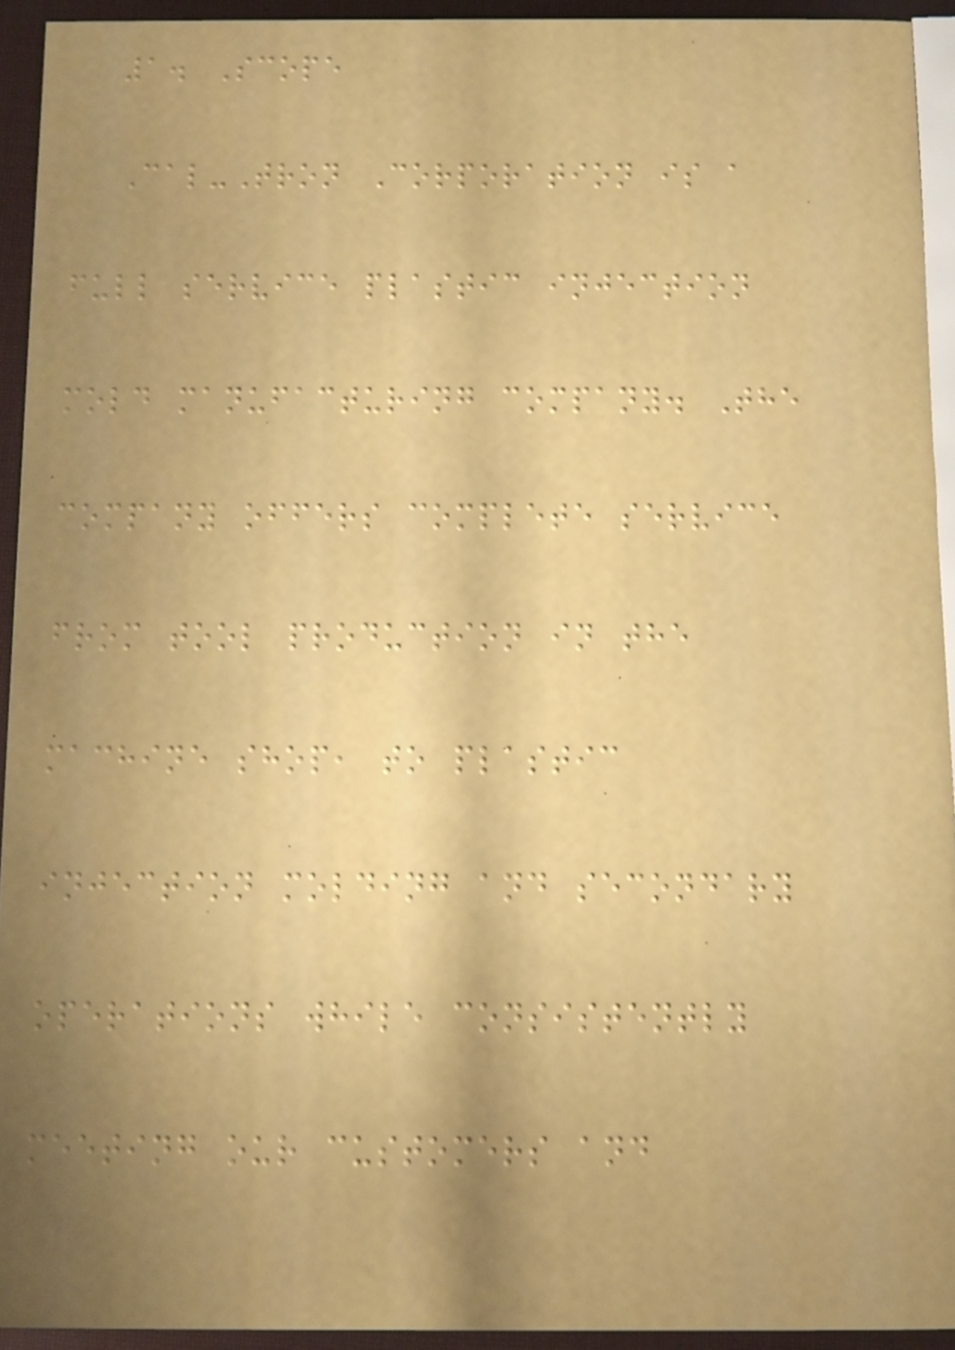1. Scope
Cal-Tron Corporation is a
full service plastic injection
mold manufacturing company. The
company offers complete service
from tool production in the
machine shop, to plastic
injection molding and secondary
operations while consistently
meeting our customers and
